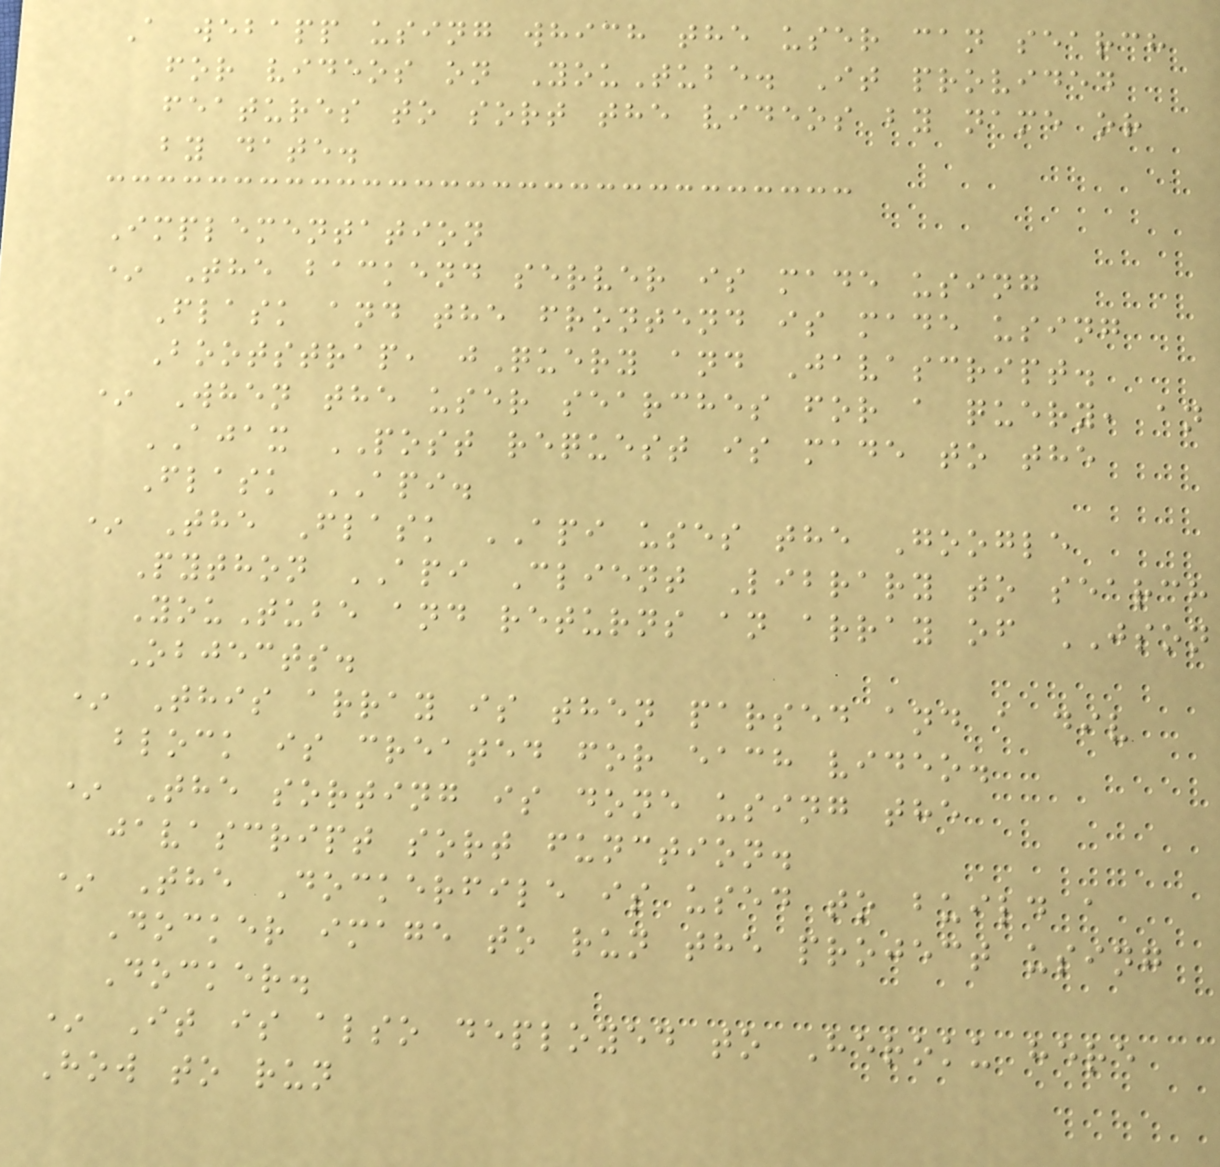A webapp using which the user can search
for videos on YouTube. It provided
features to sort the videos by name or
by date.
Implementation
* The backend server is made using
Flask and the frontend is made using
Bootstrap, jQuery and Javascript.
* When the user searches for a query, an
AJAX POST request is made to the
Flask API.
* The Flask API uses the Google
Python API Client Library to search
YouTube and returns an array of JSON
Objects.
* This array is then parsed and a div
block is created for each video.
* The sorting is done using the
javascript sort function.
* The Dockerfile is used to build a
Docker image to run the project using
Docker.
* It is also deployed to Heroku here
How to run
